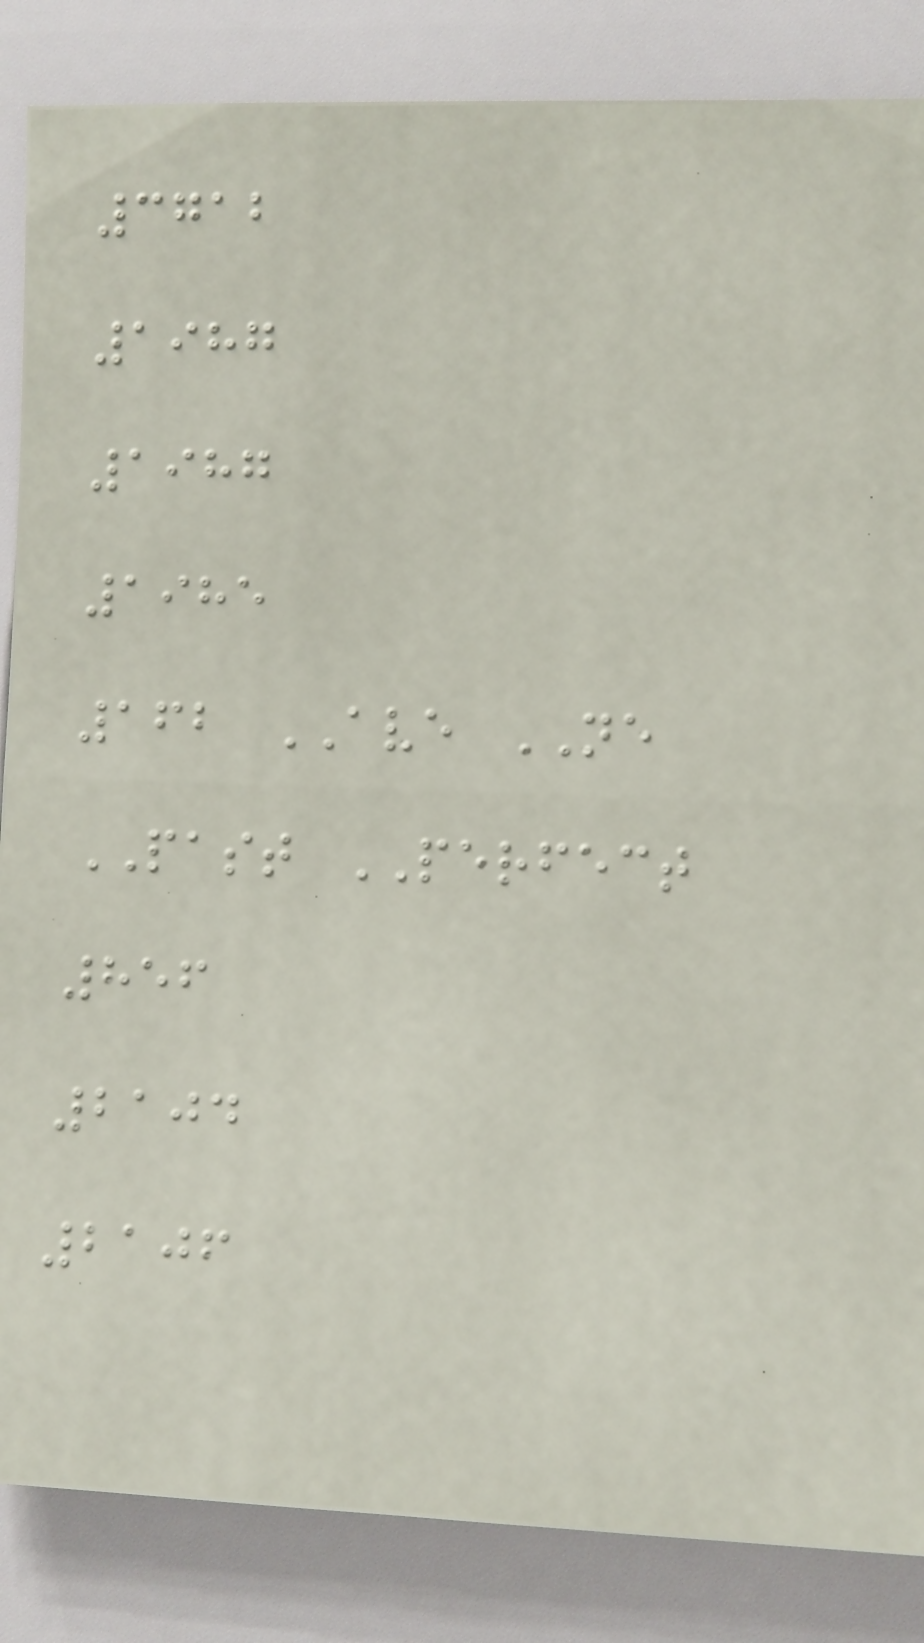3712
1987
1987
1985
162 AVE NE
PAST PERFECT
856
2104
2106
